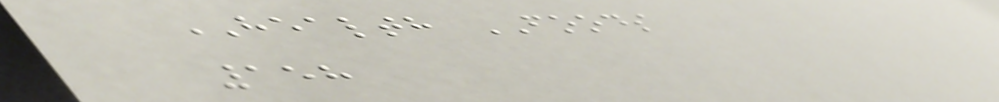HEALTH FOODS
158
